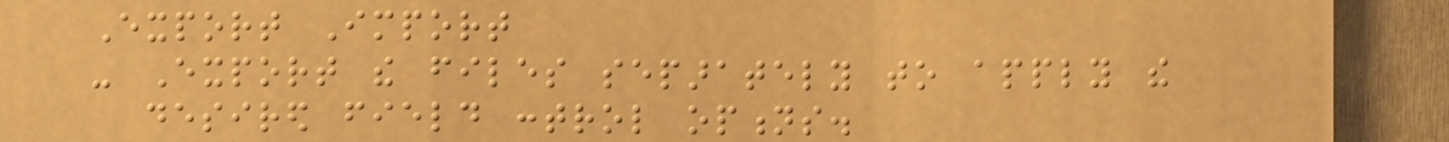Export Import
- Export the files separately to apply the
desired field control options.
